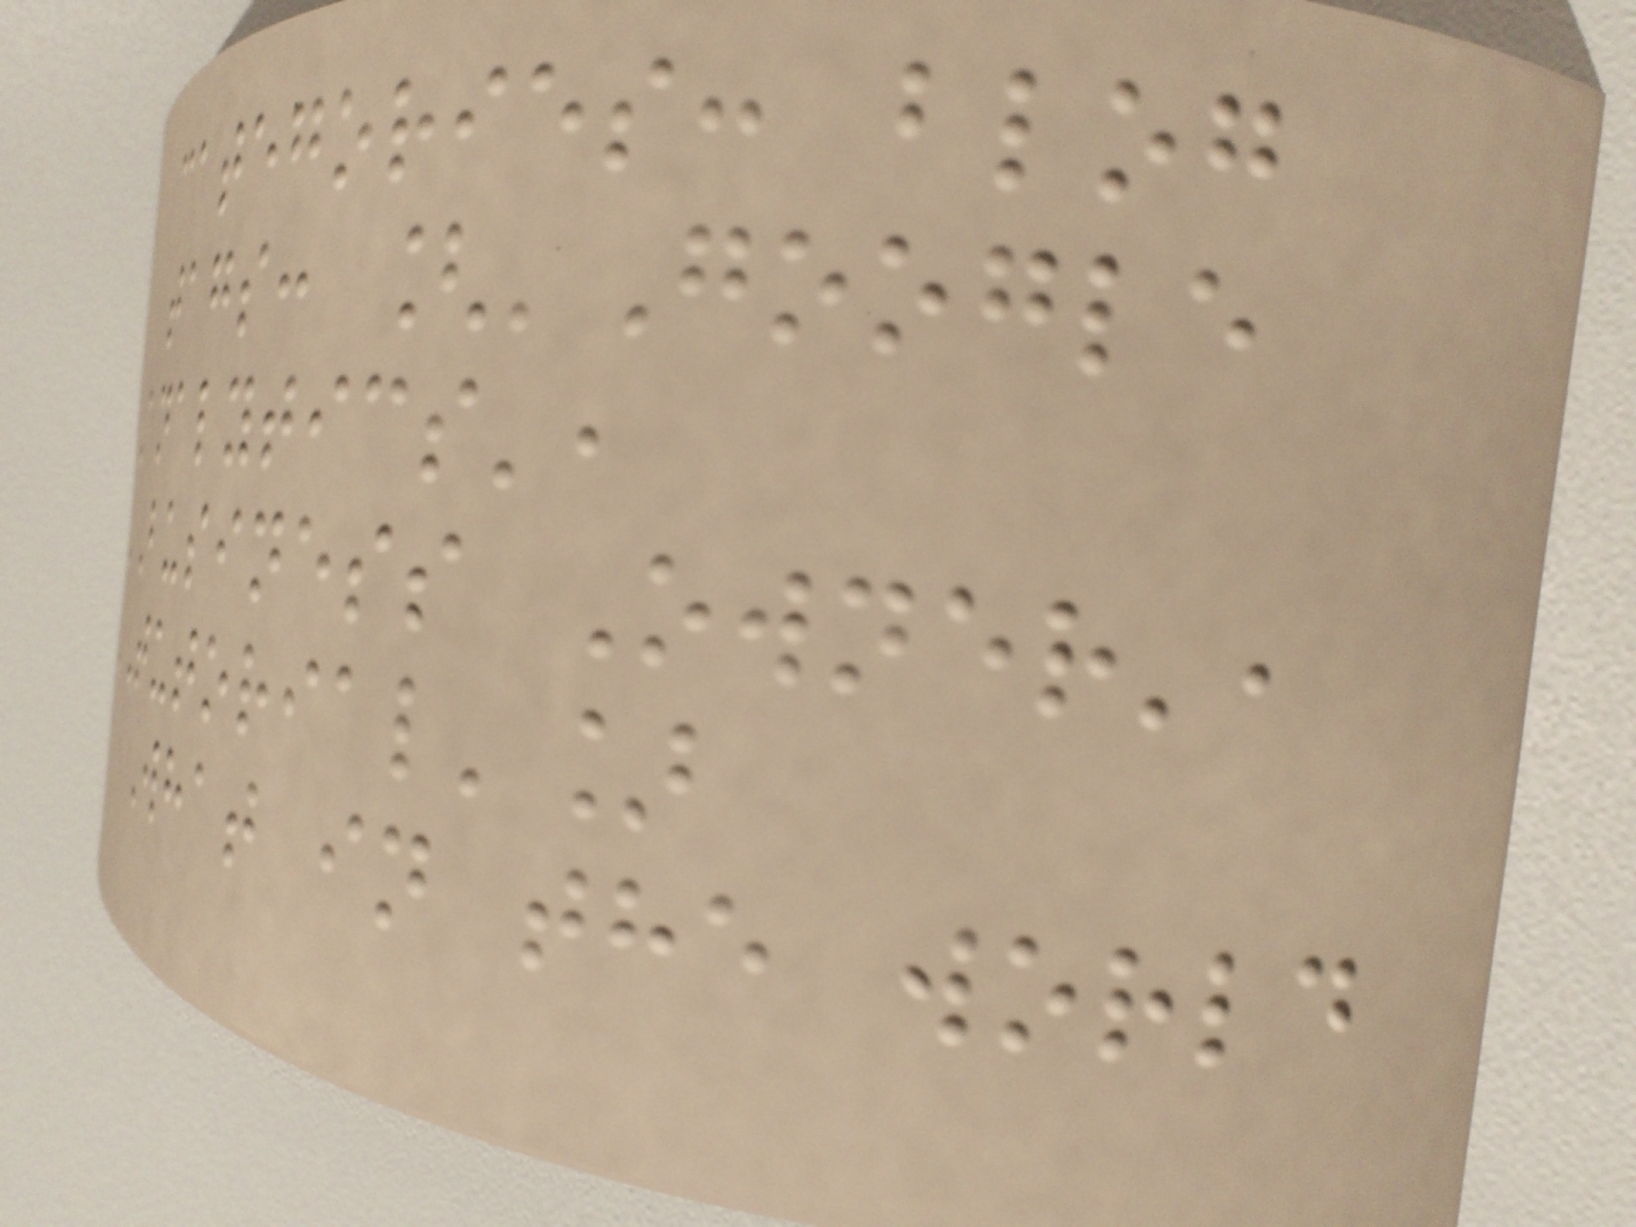categories: blog
tags: ['Google
Analytics',
'Business Owner',
'Tutorial']
What in the world
